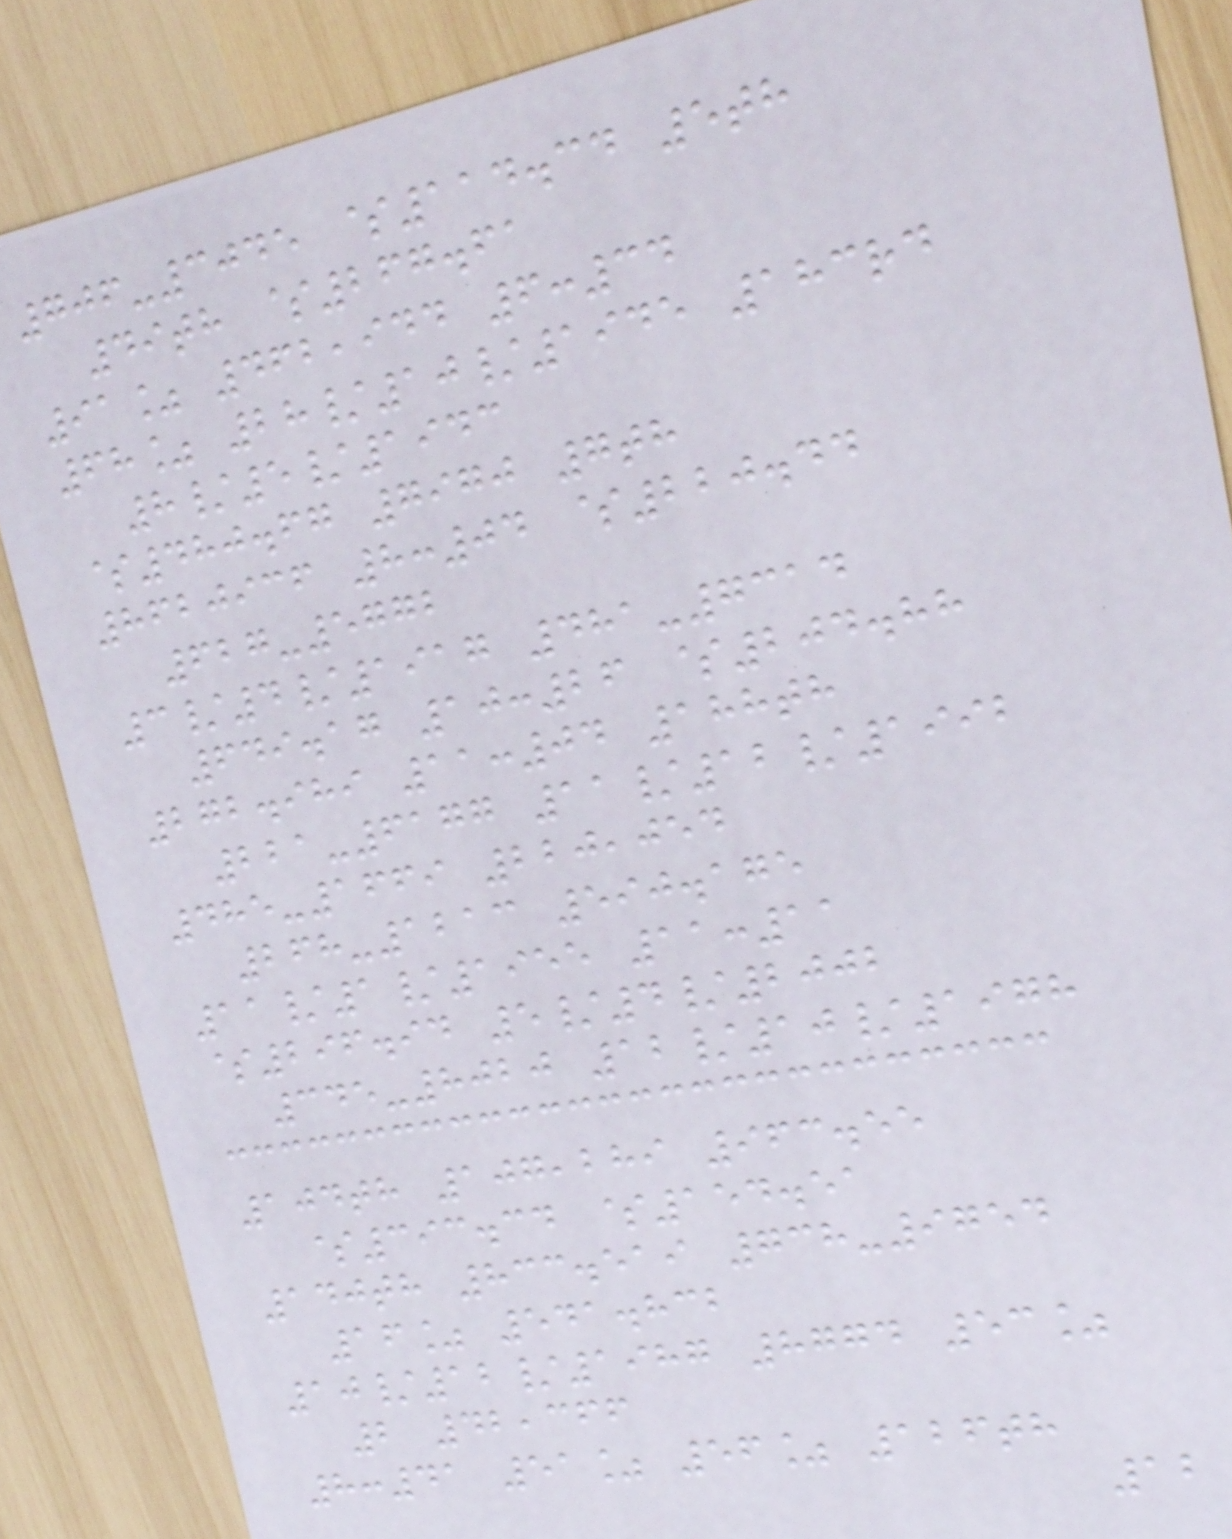706-3045 $114.34 5th
49th $267.61
91% 462,944 6:34
68% 28/10/1945 183rd
8/5/1943
$480.67 7970 7th
8620936 8:04 $220.44
627-5772
3/4/1917 481-7314
649.17 10:26 $204.88
272.989 11:04 188th
221-6177 11/12/1992
485-1669 220,054
268-1213 590.175
11/1/1955 11:11
$296.94 5/4/2002
345-8020 12/10/1978
104th 107,289 963.55
$393.34 $154.51
140th 833.519 738-9754
16% 541.832
10/12/1987 8774 53%
2 42,366
8:41 51% 56% 126th
12
